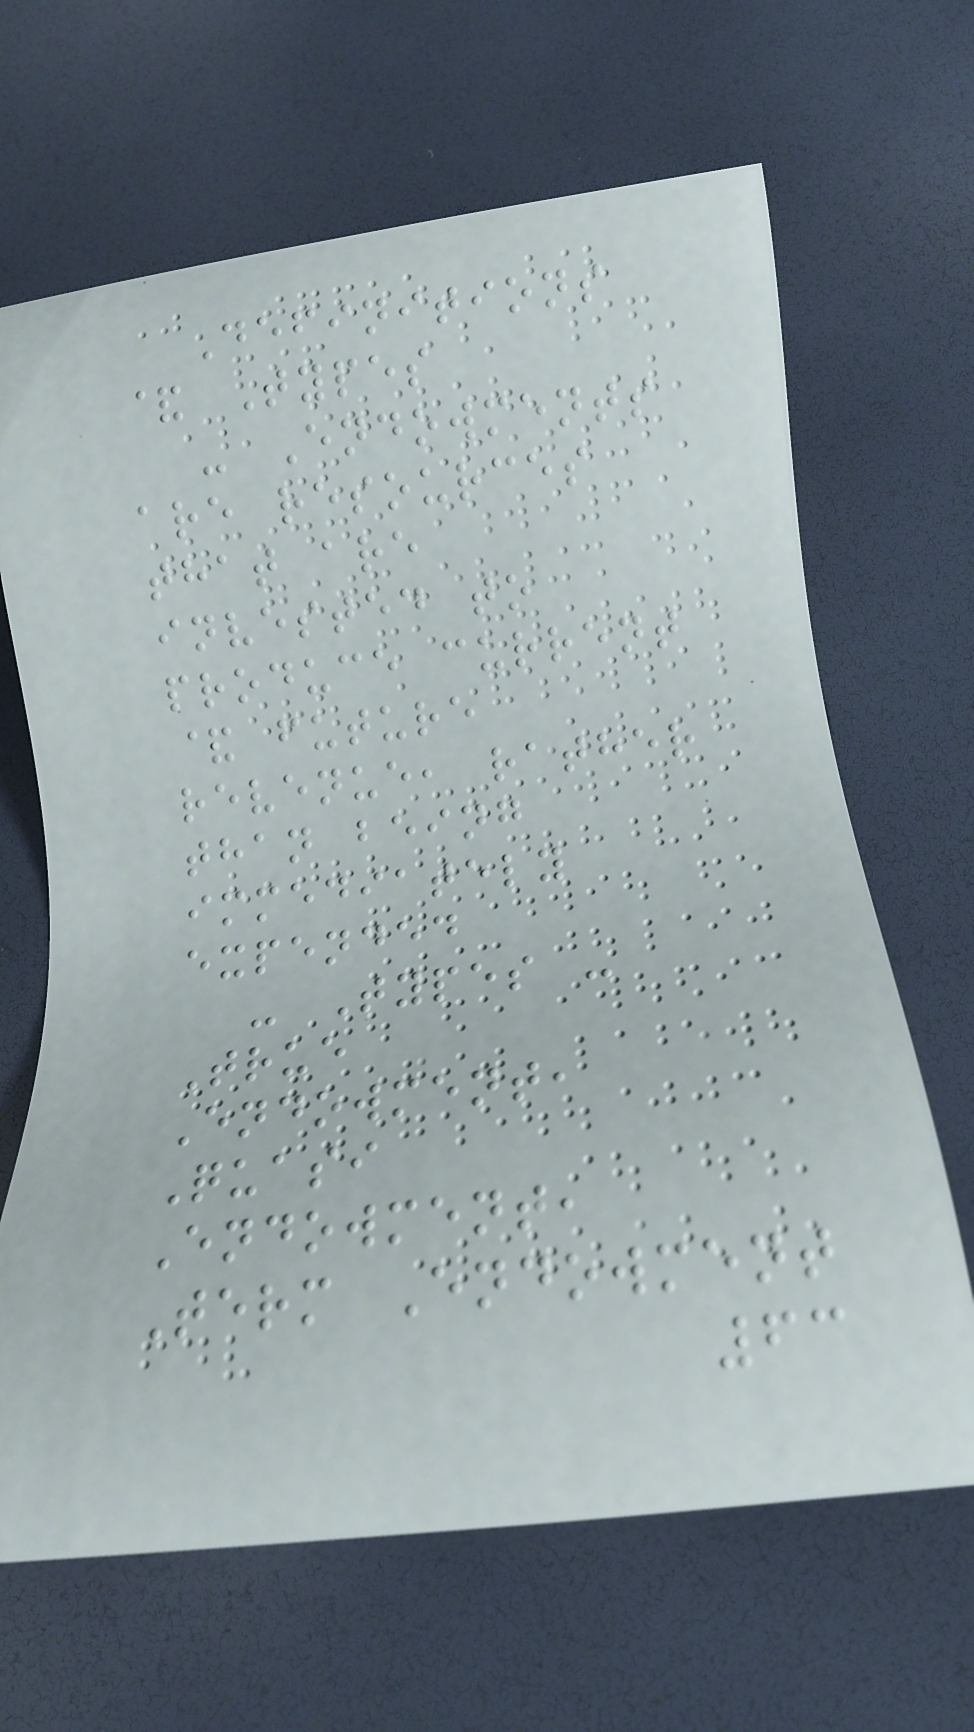Definitions
& Types
- Endowments
are resources
that are
invested to
produce current
& future
revenue, rather
than being
immediately
expended
- Types -
True
Endowment,
Quasi
Endowment,
Term Endowment
63
